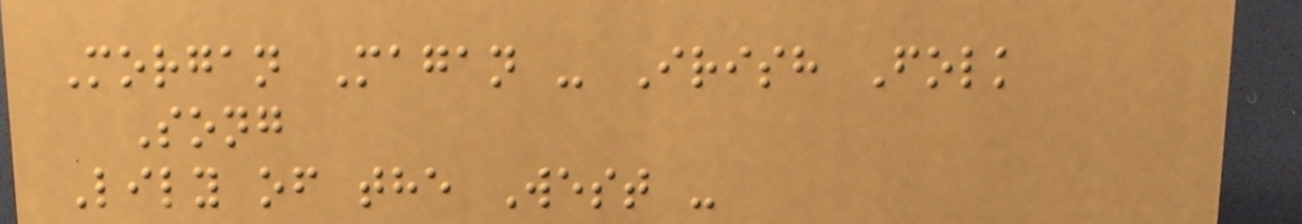Morgan Magan - Irish Folk
Song
Lily of the West -
